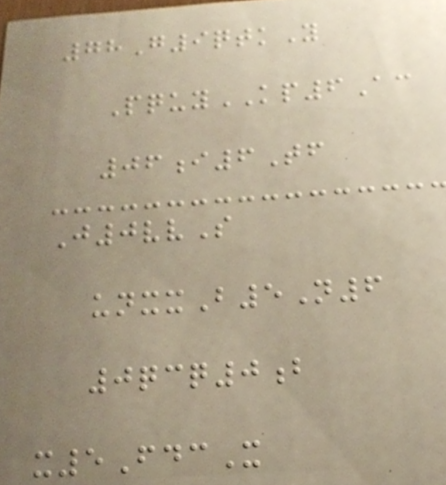78G9qtkY
PquyKP6Ac
06i6Tf
J0vvS
unxxB5N6
0qcq0b
x5FdcX
